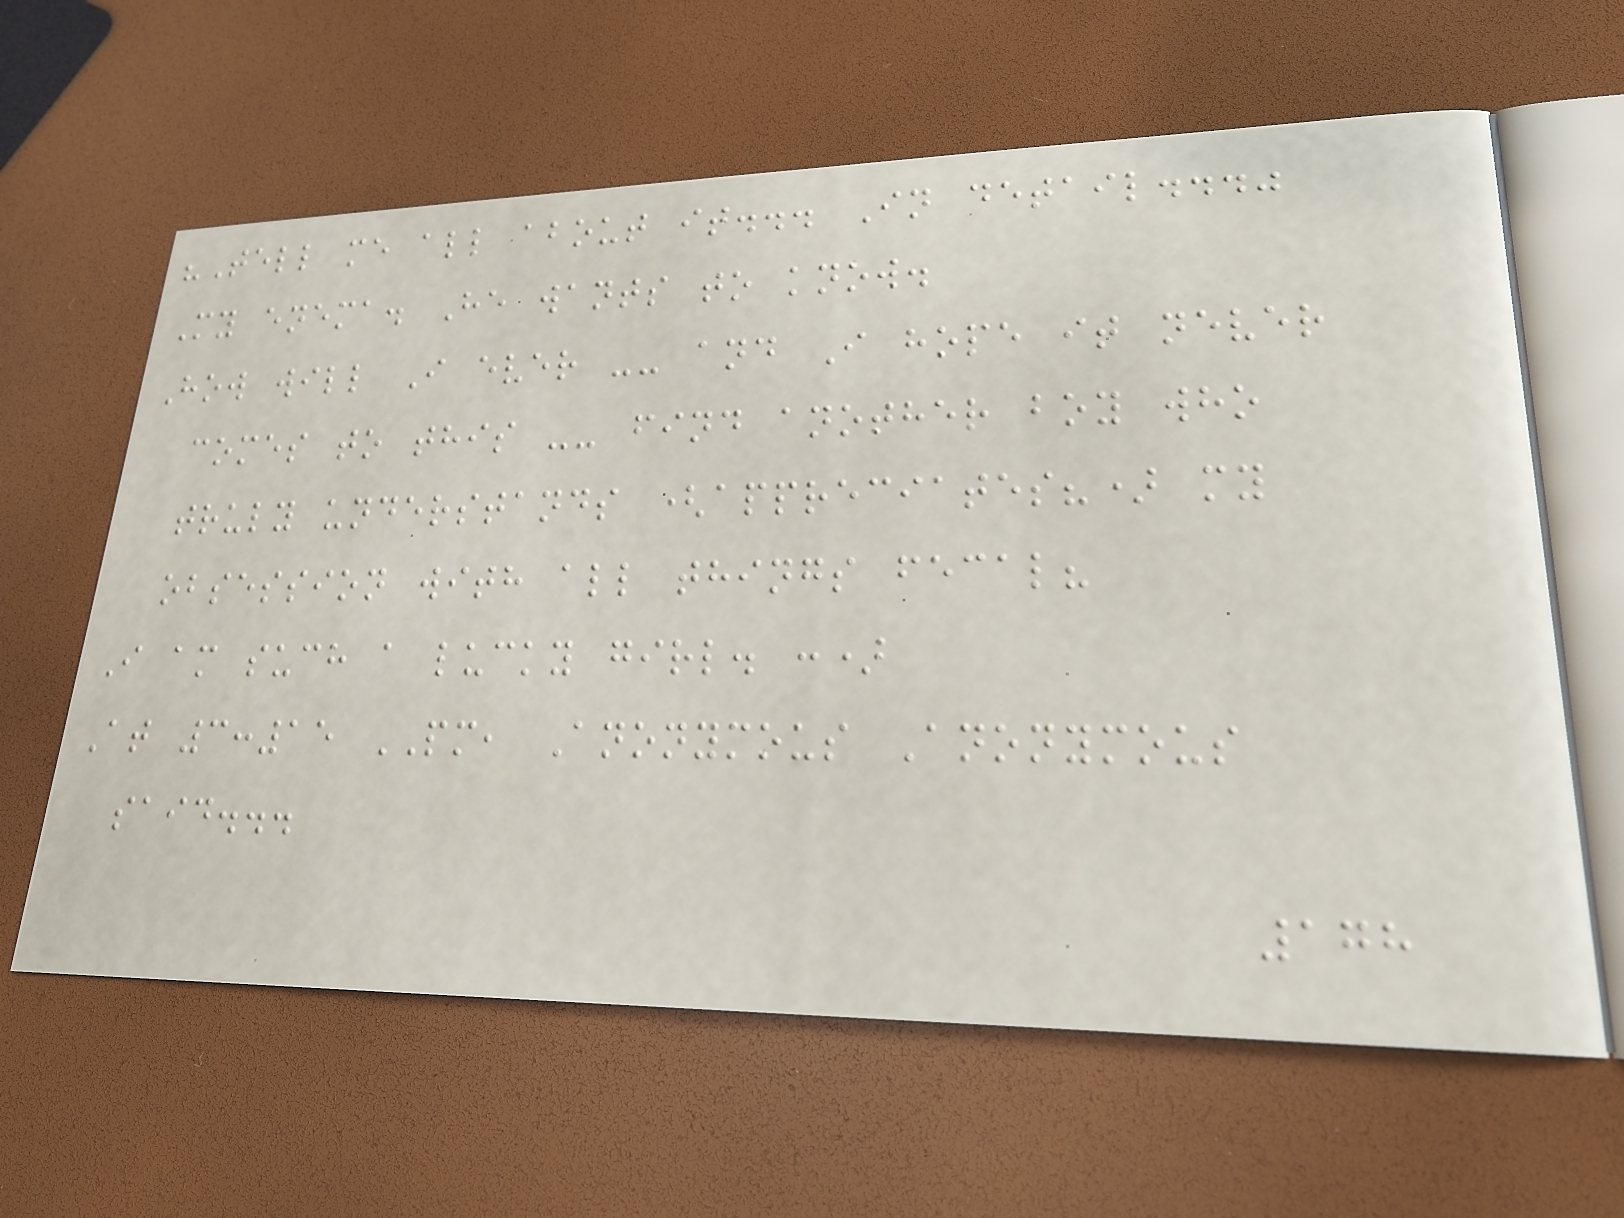"Tell me all about it... In detail..."
My enema. He wants to know.
How will I ever -- and I hope it never
comes to this -- find another boy who
truly understands (appreciates?) my
obsession with all things fecal?
I am such a lucky girl. :)
At 3:15 PM, Anonymous Anonymous
said...
178
